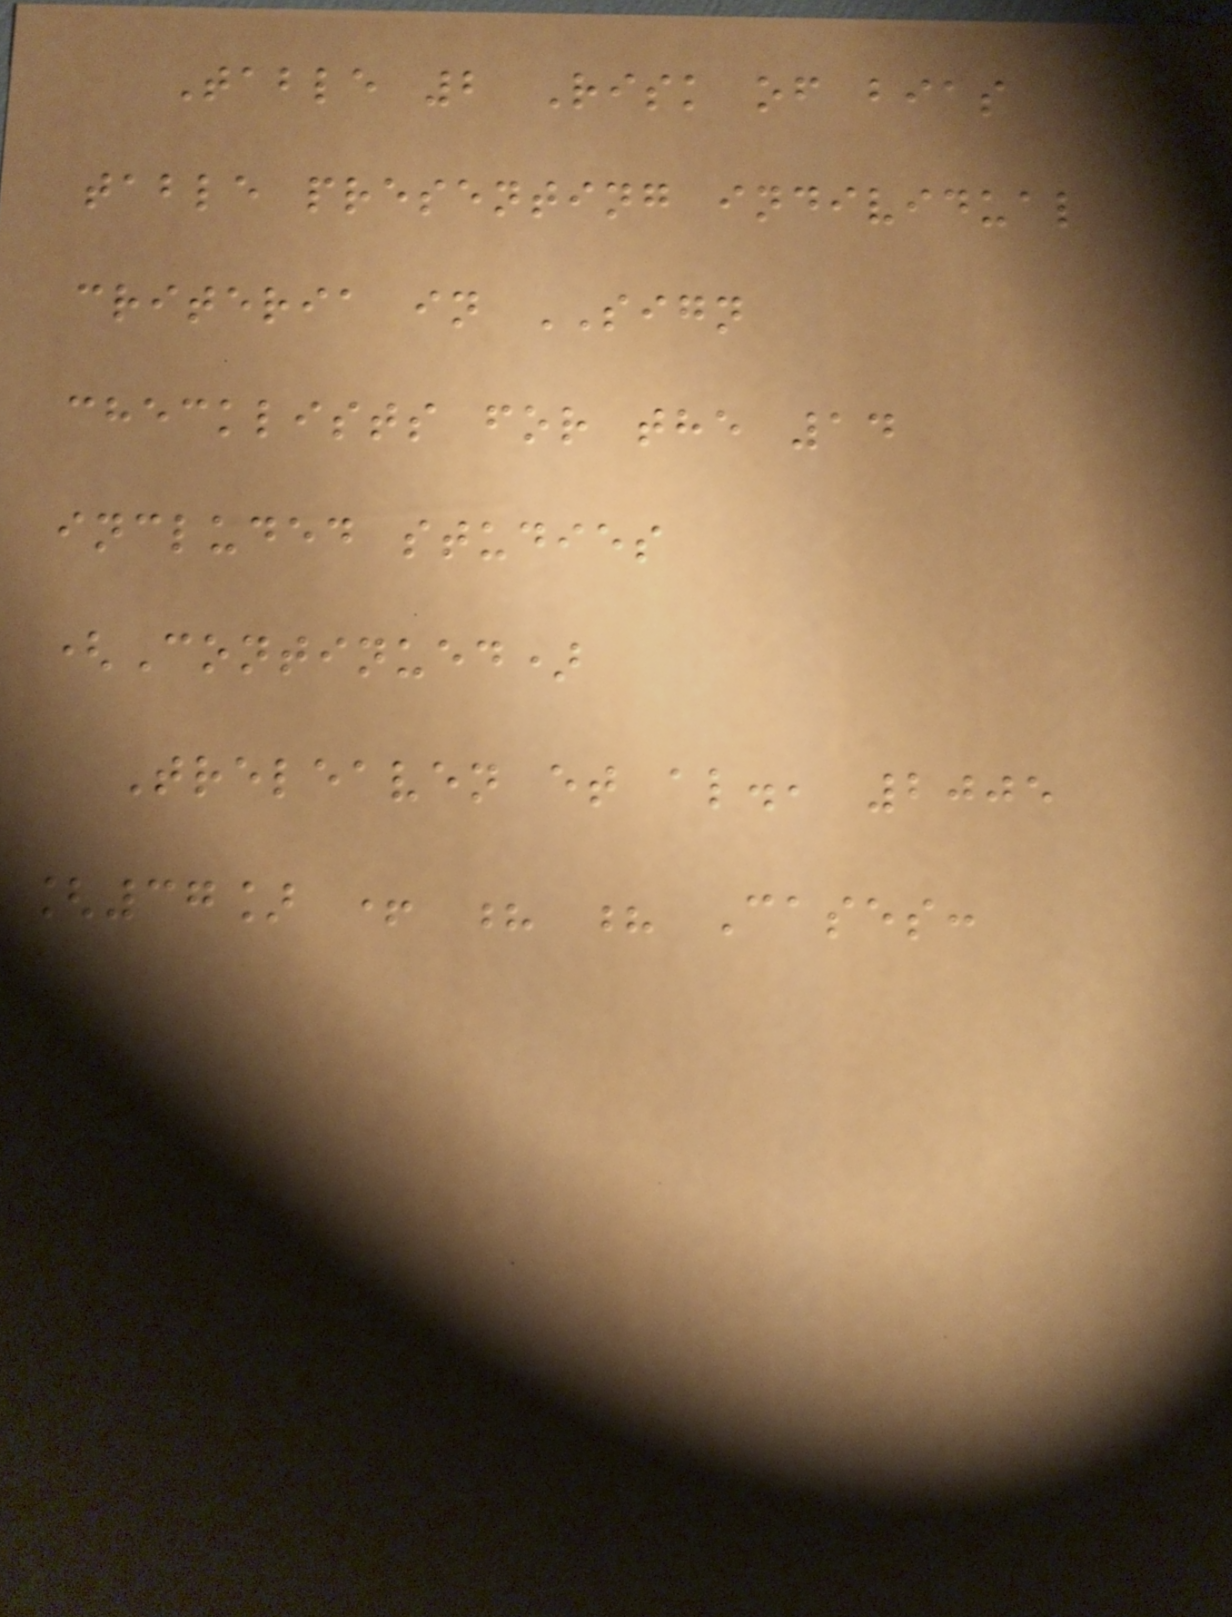Table 2 Risk of bias
table presenting individual
criteria in SIGN
checklists for the 14
included studies
(Continued)
Treleaven et al., 2005
[37] + ? ? Cases:
